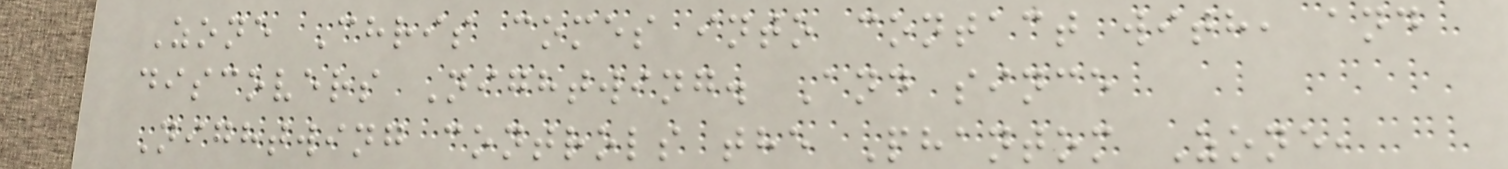Zone Chris comes into contact with, and
discovers Nightwing. And since
Nightwing controls the Phantom Zone,
